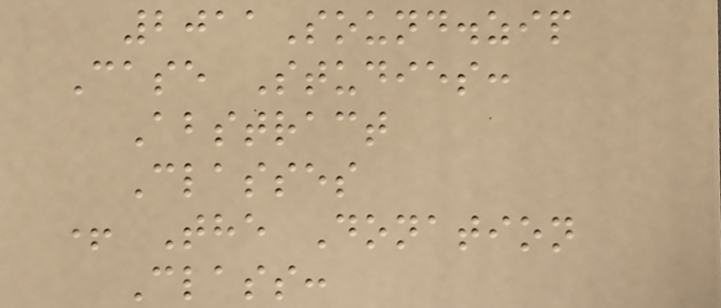2011Sound.zip
Case Studies:
Abstract
Classes
+ The Donation
Class:
